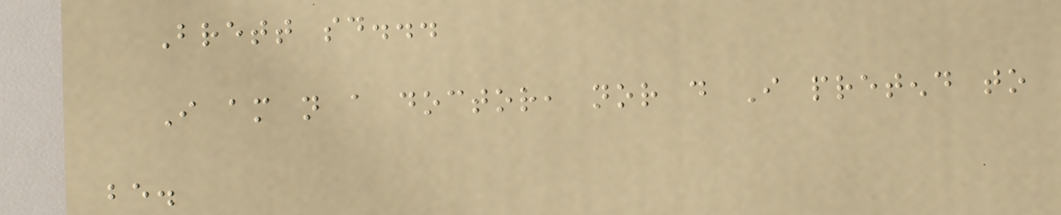Brett said...
I am not a doctor, nor do I pretend to
be.
